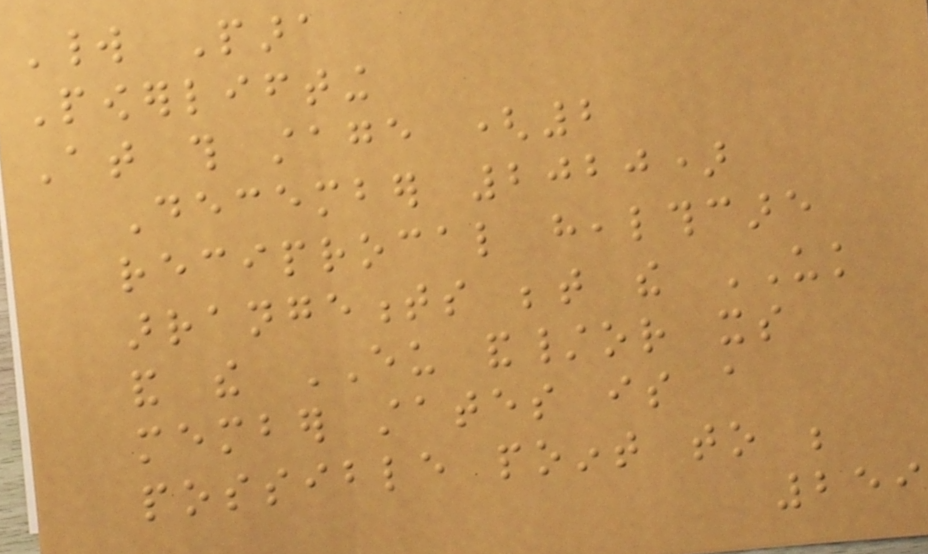World Para
Powerlifting
At this stage (2
December 2020)
reciprocal healthcare
arrangements between the UK
and the EU and/or its
member states is a
possible point to be
259
